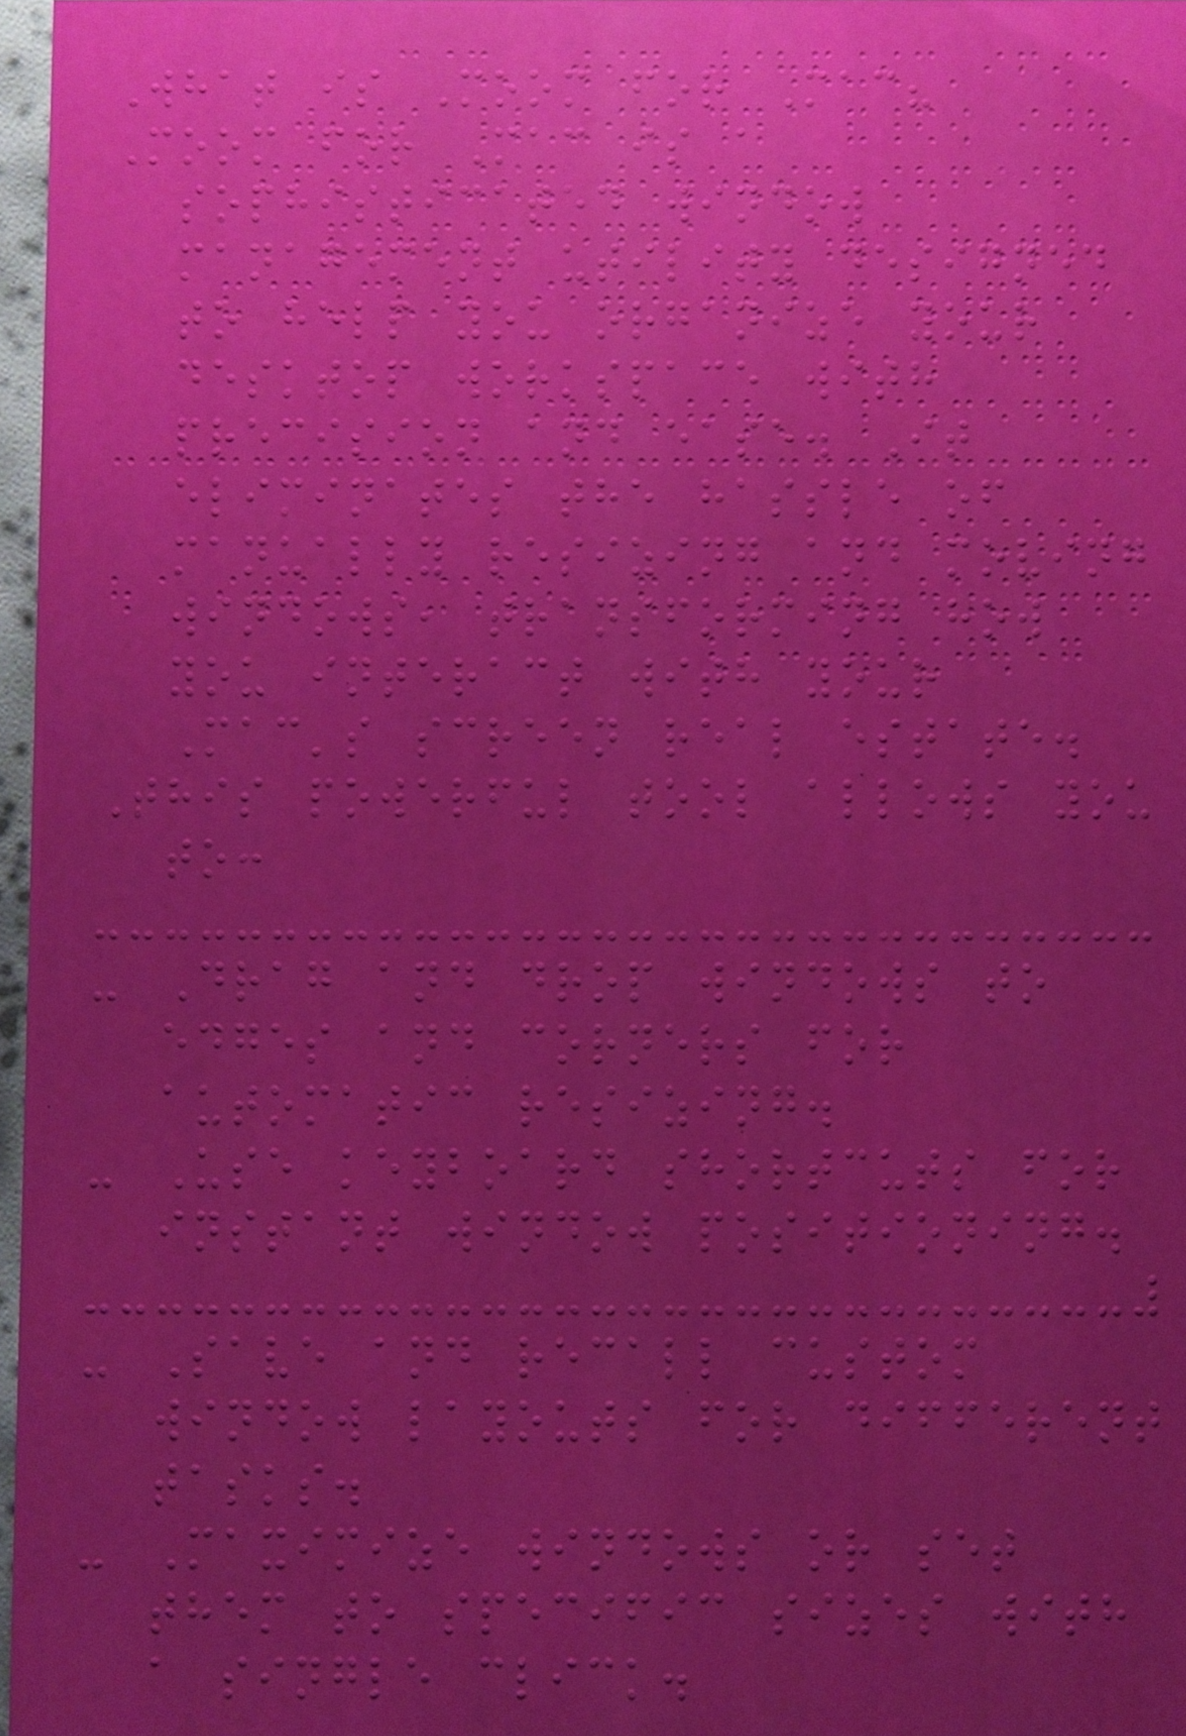What is Moom for Mac?
Moom for Mac is a
sophisticated window
management utility designed
to help you organize your
desktop workspace with
precision and ease. It
eliminates the hassle of
manually resizing and moving
windows, transforming how
you interact with your
Mac's screen real estate.
This powerful tool allows you
to:
- Drag and drop windows to
edges and corners for
automatic resizing.
- Use keyboard shortcuts for
instant window positioning.
- Save and recall custom
window layouts for different
tasks.
- Maximize windows or set
them to specific sizes with
a single click.
